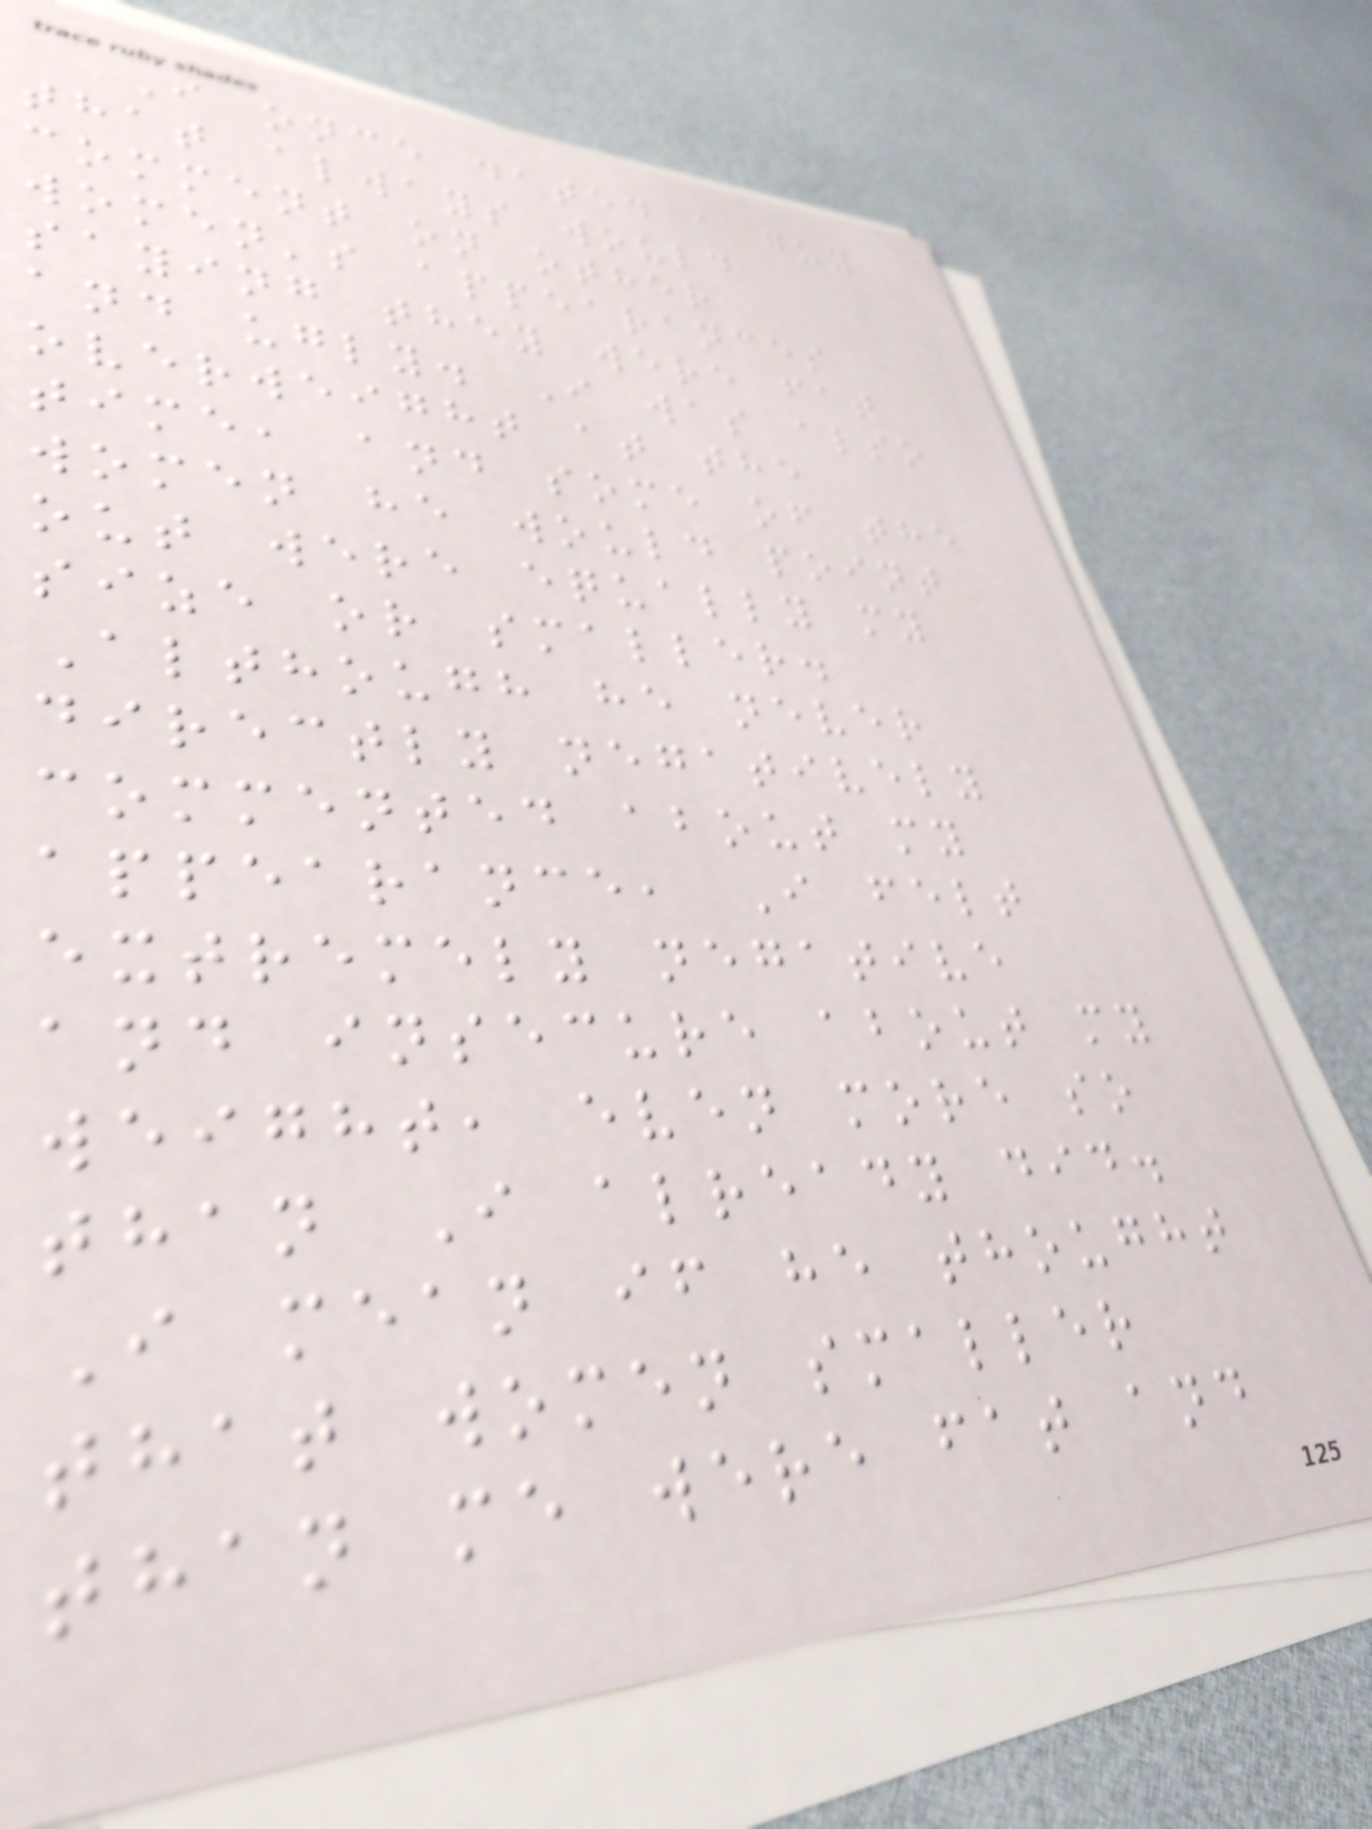I once dated a guy
that always would
comment on other
women's appearances
saying they were fat
and ugly. I was also
overweight at the
time, and some of the
women he would point
out were equally my
size or smaller.
Although he never
directly negatively
commented about my
appearance, I felt
extremely negative
and insecure about my
weight, even more so
than I already did.
I mean if he thought
that women smaller
than me were fat and
